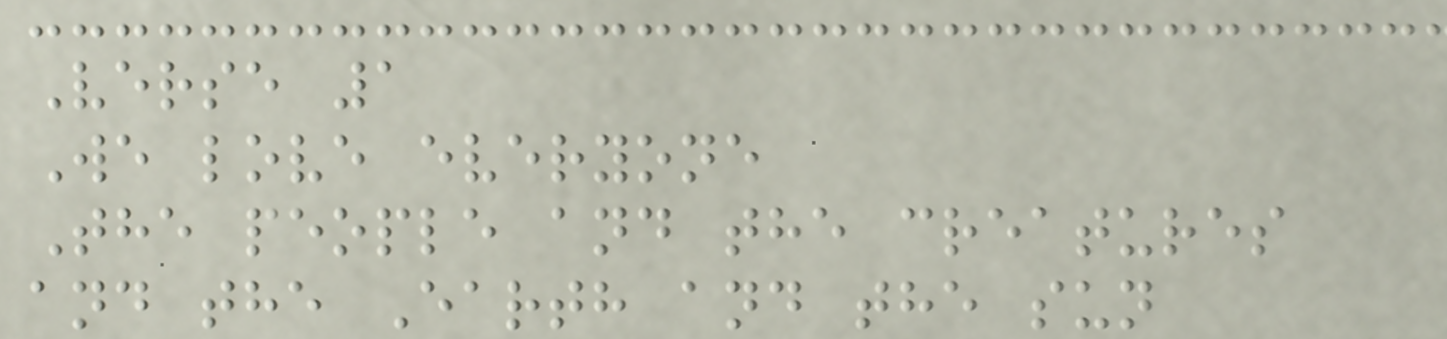Verse 1
We love everyone
The people and the creatures
and the Earth and the sun
